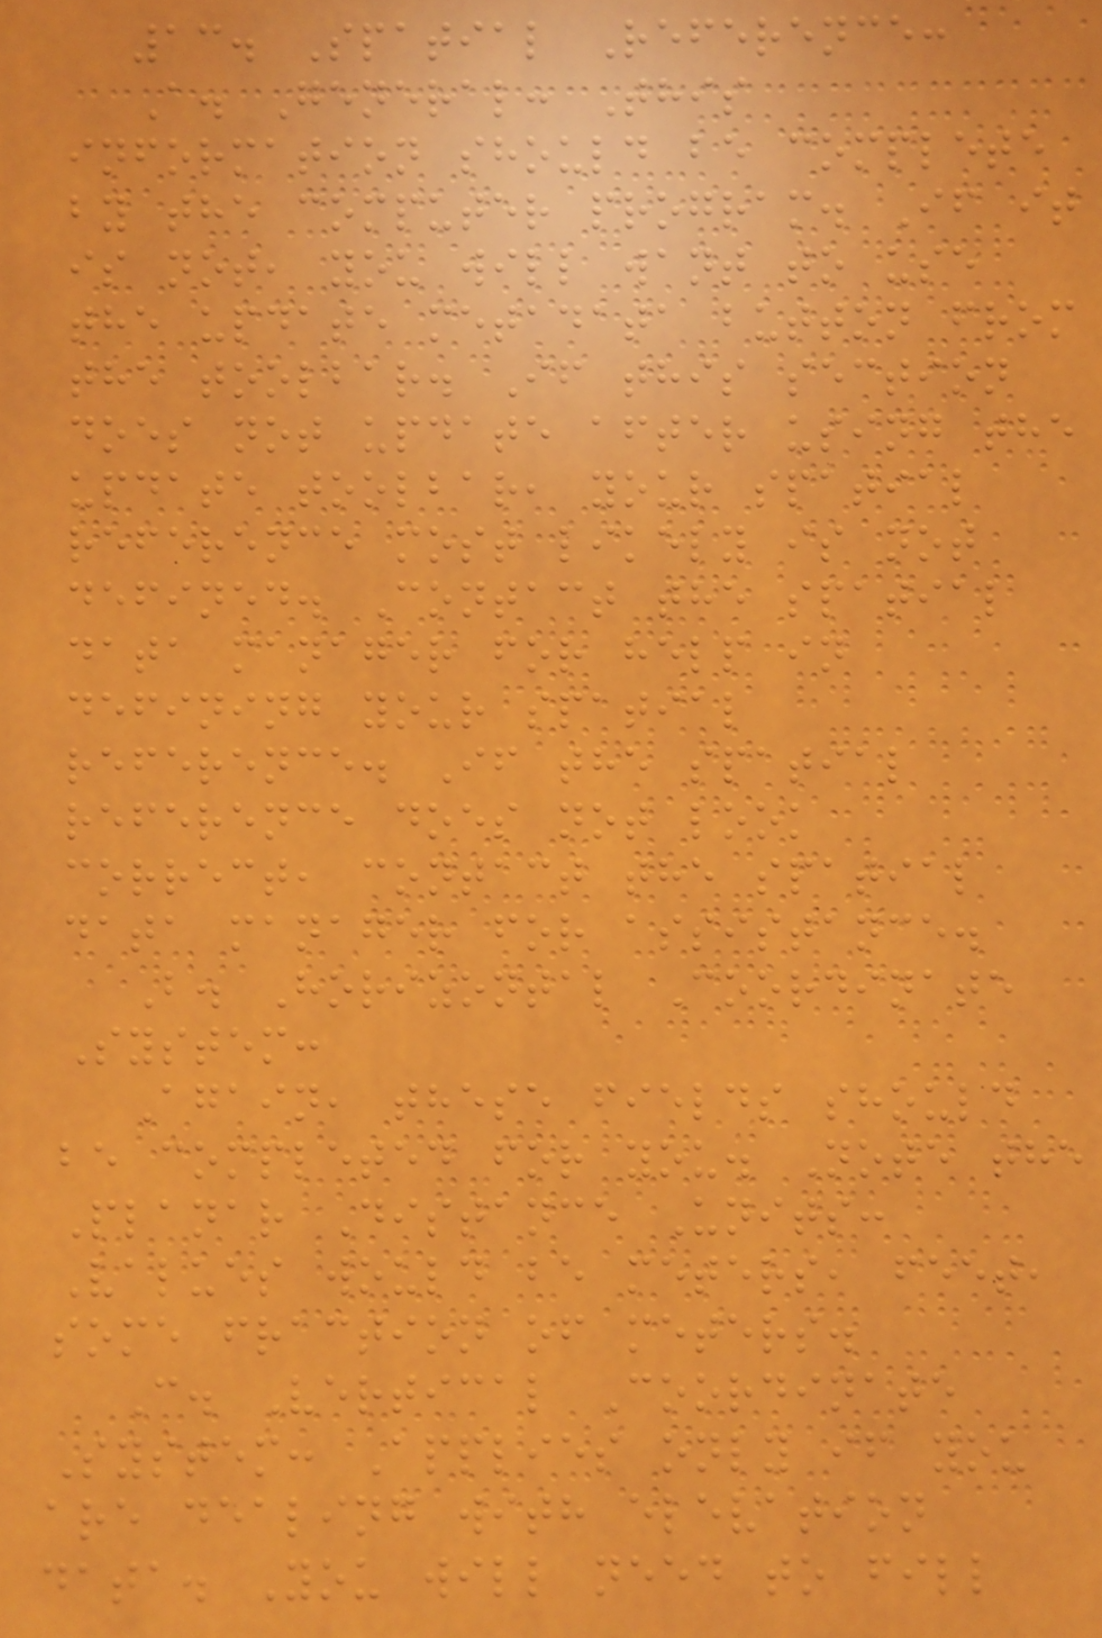13. Spatial Reference:
A. General: This
information should be complete
by the computer program. If it
is not, you will want to use
the update metadata button from
the toolbar. If this section
does not update after using the
update toolbar, your spatial
reference most likely is not
defined. Contact the spatial
data manager for help in
defining your spatial
reference. If the spatial
reference does not look
correct, contact the spatial
data manager for assistance.
B. Horizontal Coordinate
System:
Again, these fields should
be completed for you. Note the
Planar Distance Units:
Values would be meters, feet,
some fraction of meters.
C. Vertical Coordinate
System: Applies only if you
are dealing with elevation
data. You will need to fill
